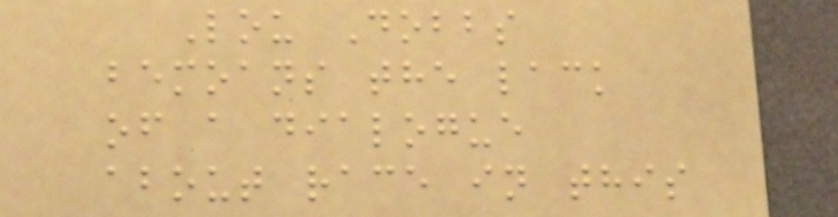Lou Dobbs
bemoans the lack
of a dialogue
about race in this
